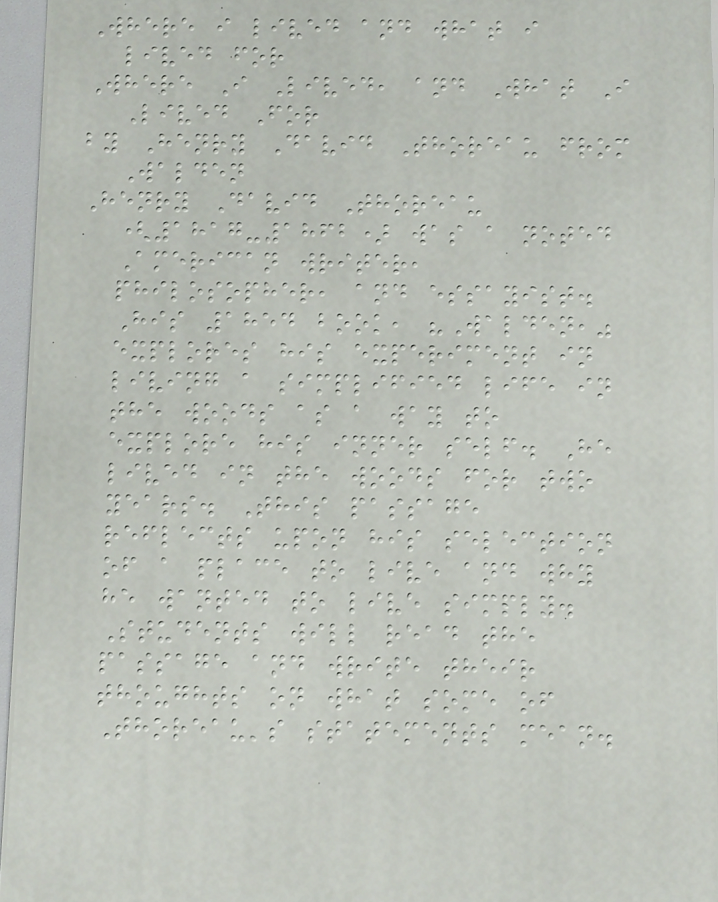Where i lived and what i
lived for
Where I Lived, and What I
Lived For
by Henry David Thoreau from
Walden
Henry David Thoreau
(1817-1862) was a noted
American writer,
philosopher, and essayist.
His 1854 book, "Walden,"
explores his experiment in
living a simplified life in
the woods as a way to
explore his inner self. He
lived in the woods for two
years. This passage
reflects upon his selection
of a place to live and why
he wanted to live simply.
Students will read the
passage and write their
thoughts on what some of
Thoreau's statements mean.
